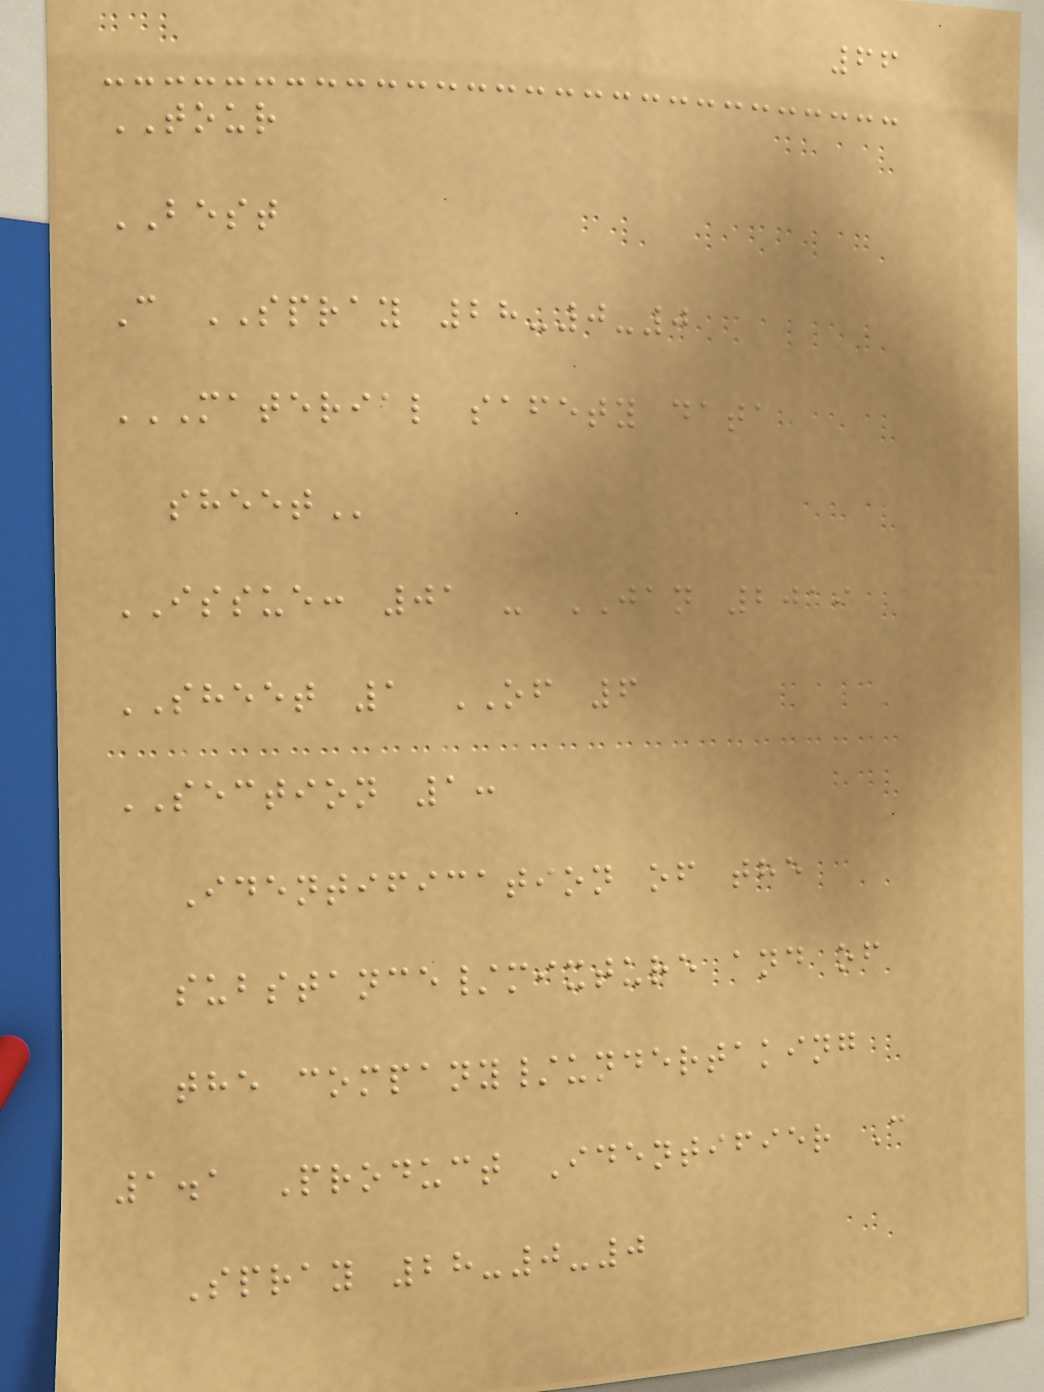66
TOUR
BEST
C SPRAY 28-0-0
MATERIAL SAFETY DATA
SHEET
ISSUE: 01 - JAN 2019
SHEET 1 OF 6
SECTION 1:
Identification of the
substance/mixture and of
the company/undertaking
1.1 Product Identifier C
Spray 28-0-0
